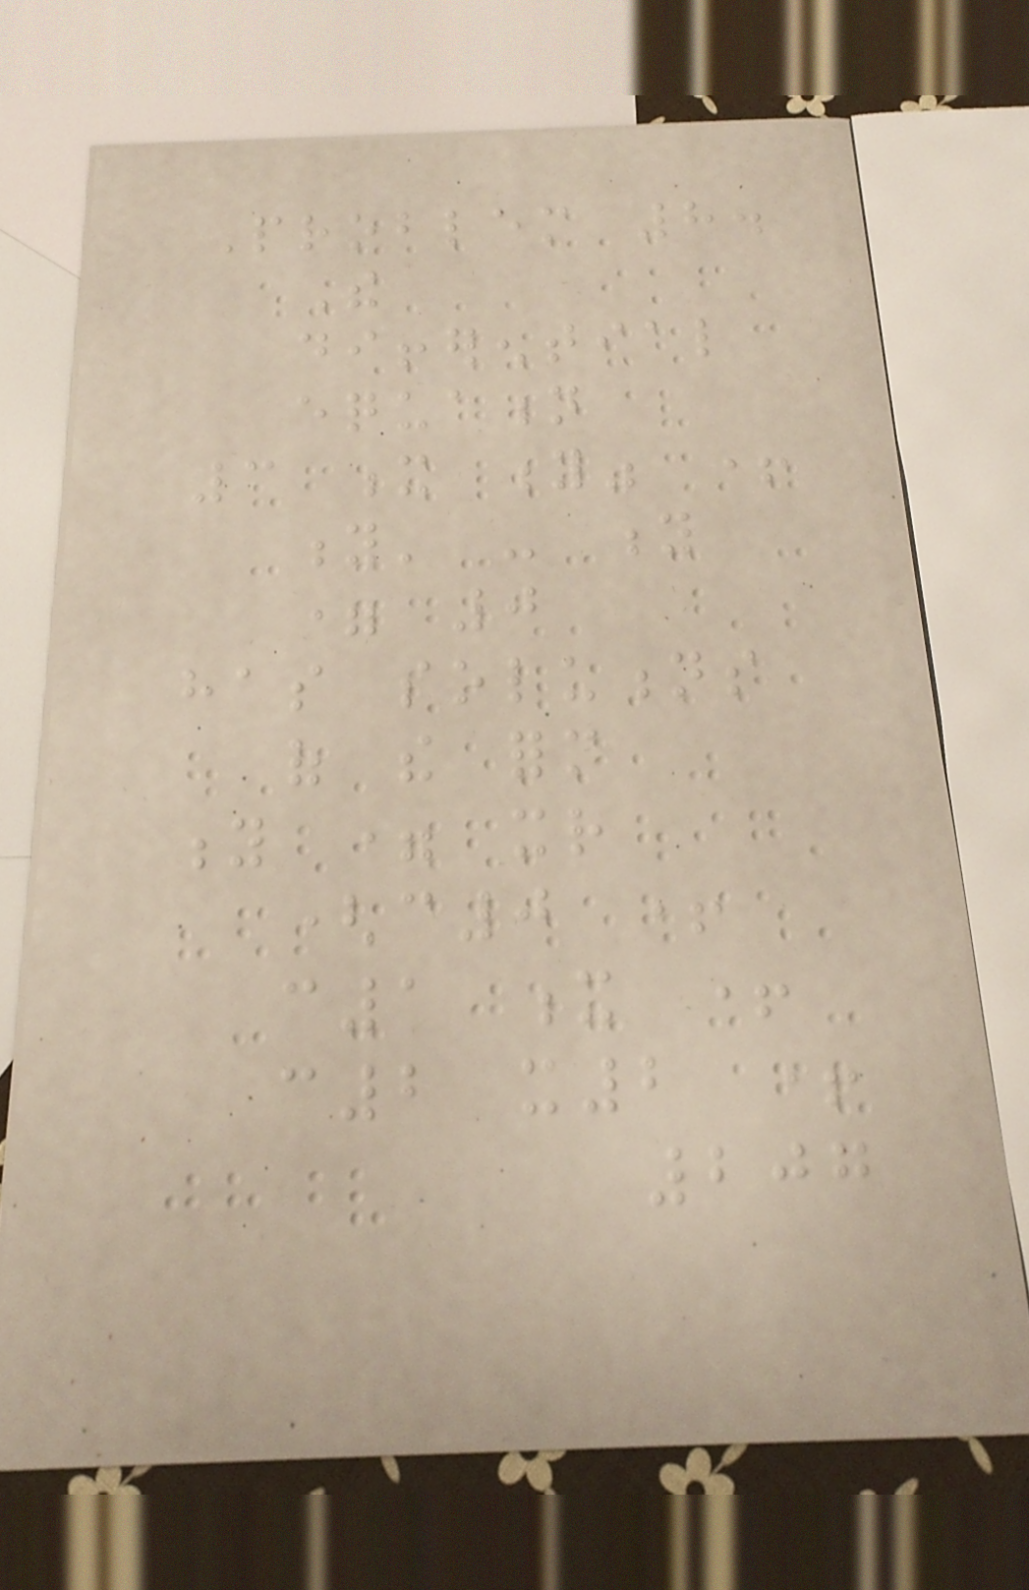Problem 8.
The
differential
equation
3 x y" +
y' - y
= 0
has solutions
of the form
y = xr
(c0 +
c1 x +
c2 x2 +
207
